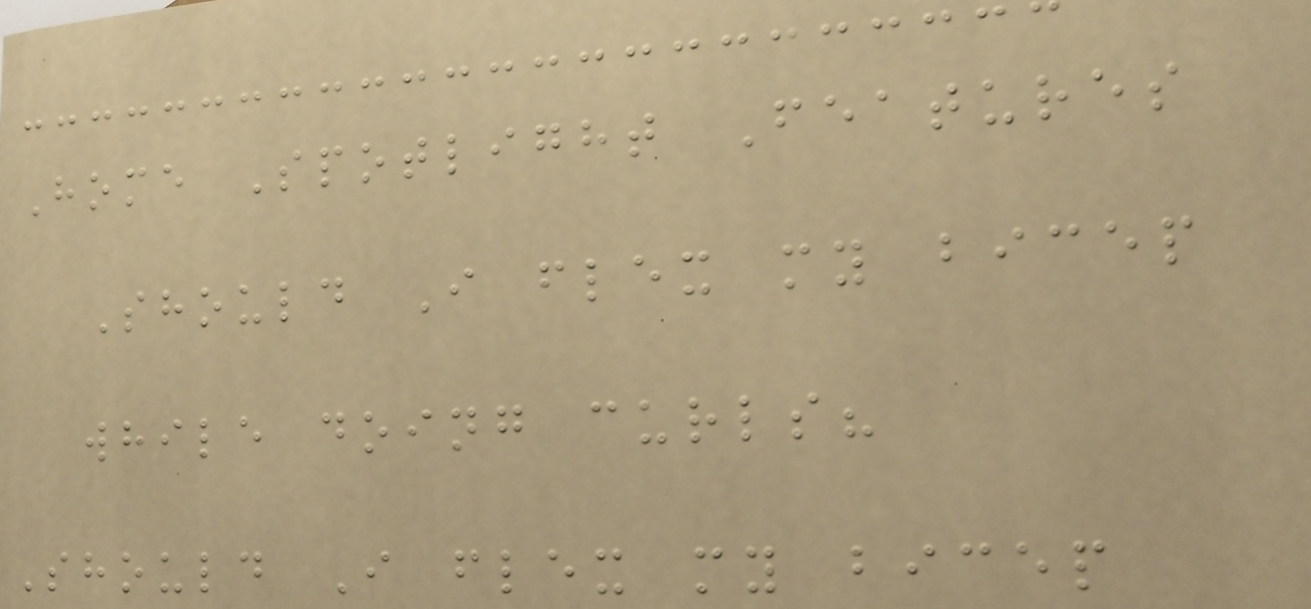Home Spotlight Features
Should I flex my bicep
while doing curls?
Should I flex my bicep
